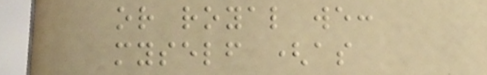or royal we:
myself (as
